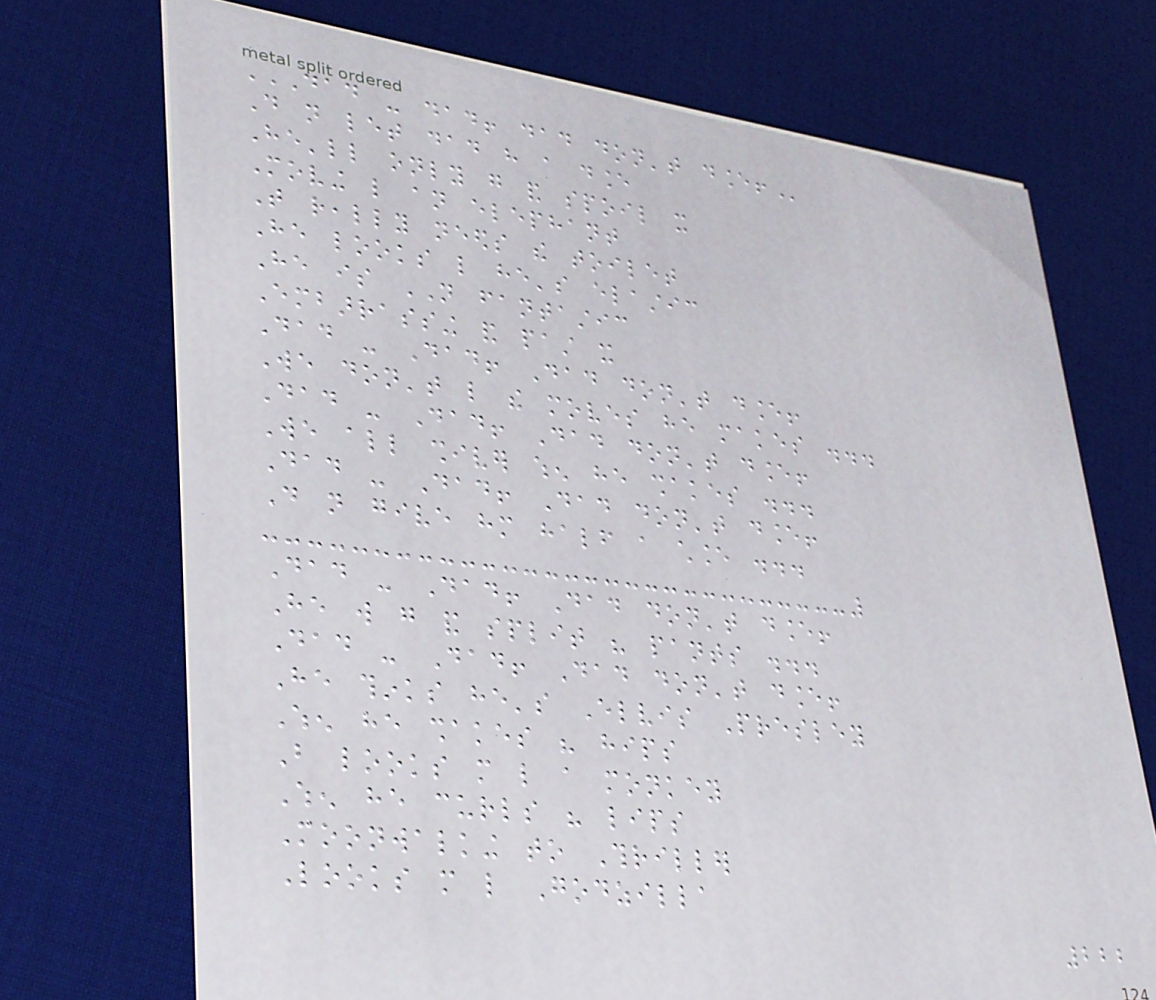DAD - DAD! DAD DON'T DANCE!
Do not let dad have a dance
He'll only go and spoil it
Moving like an elephant
That really needs the toilet
He looks like he's elastic
He is NOT fantastic
Embarrassing and past it
Dad - Dad! Dad don't dance!
We don't like the moves he makes ...
Dad - Dad! Dad don't dance!
We all shiver when he shakes ...
Dad - Dad! Dad don't dance!
Do not give him half a chance ...
Dad - Dad! Dad don't dance!
He will go and split his pants ...
Dad - Dad! Dad don't dance!
He thinks he's Elvis Presley
When he shakes his hips
But looks more like a monkey
When he curls his lips
Moonwalking to Thriller
Looks more like Godzilla
222
